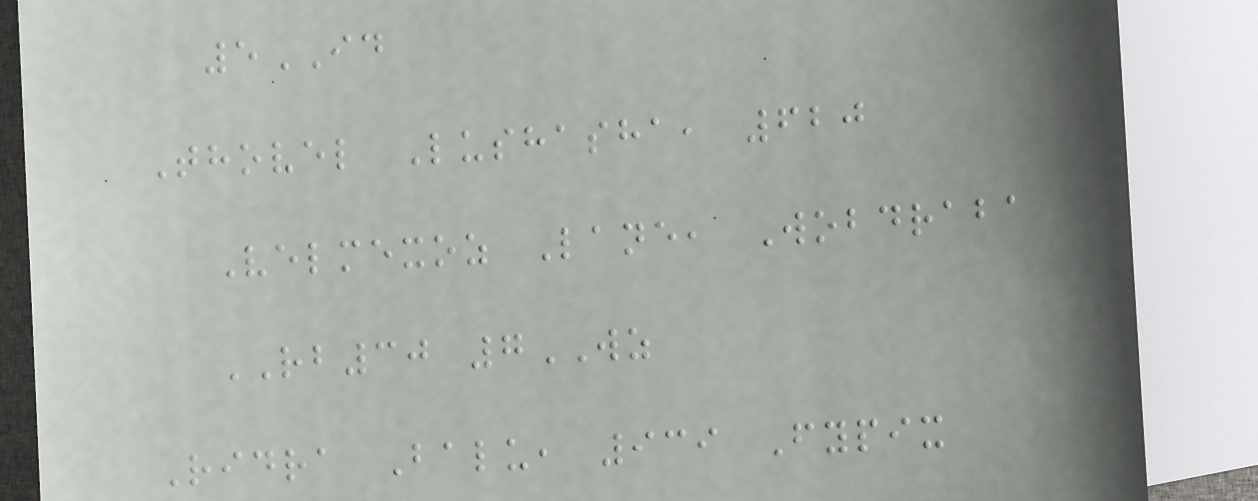5ID
Thovel Lushasha, 620
Velmexoz Lane, Wobdraba
RB30 7WZ
Ridra Balu, 939 Fypix
